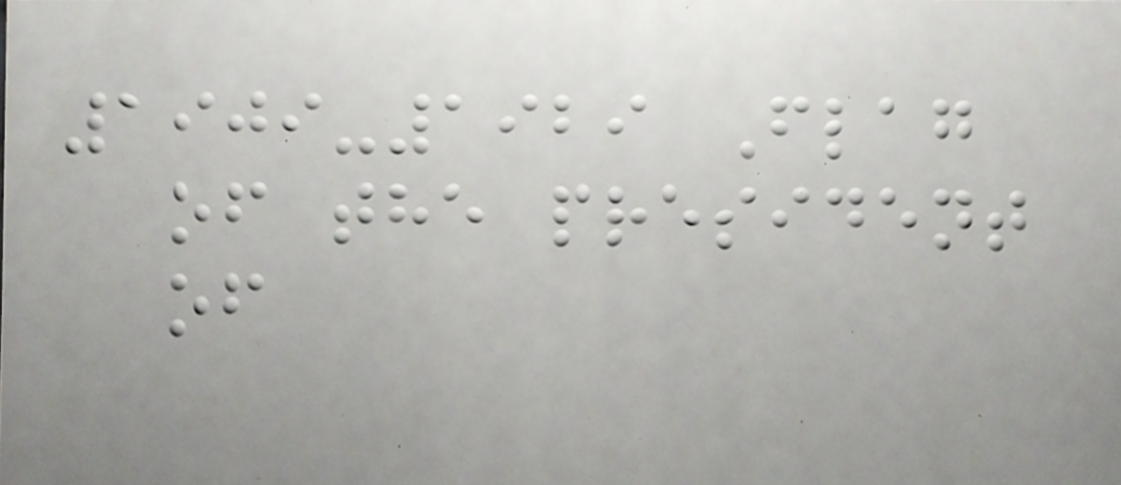1909-1929 Flag
of the president
of
